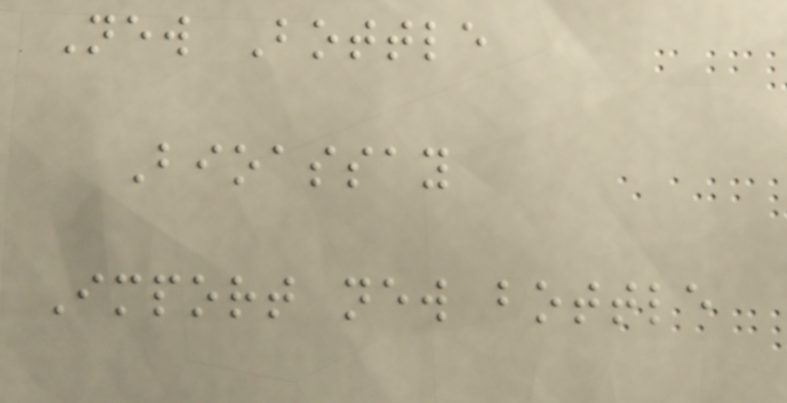New Bottle
Bioassay
Import new bottle
